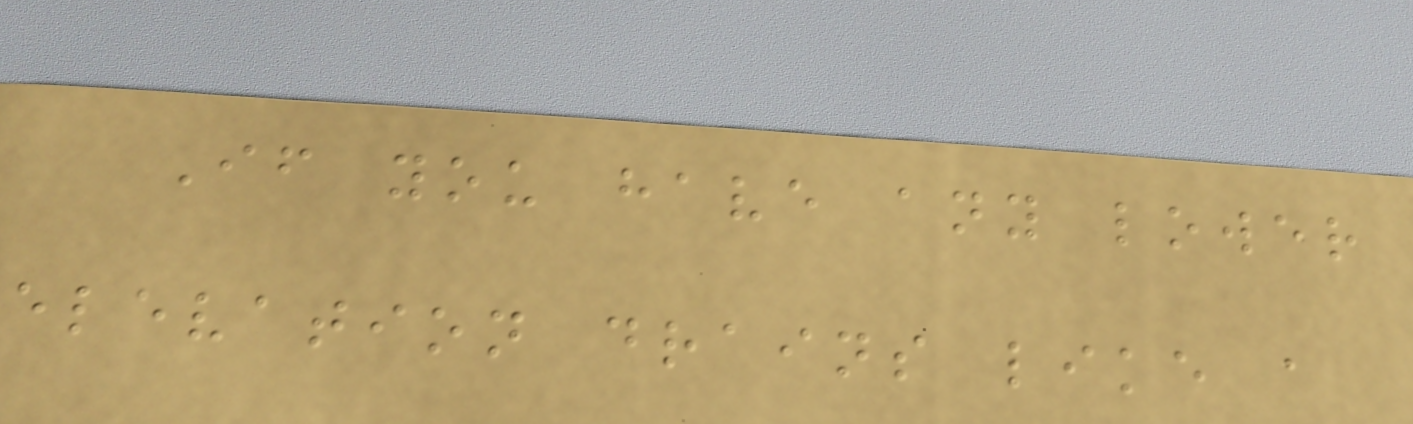If you have any lower
elevation drains like a
